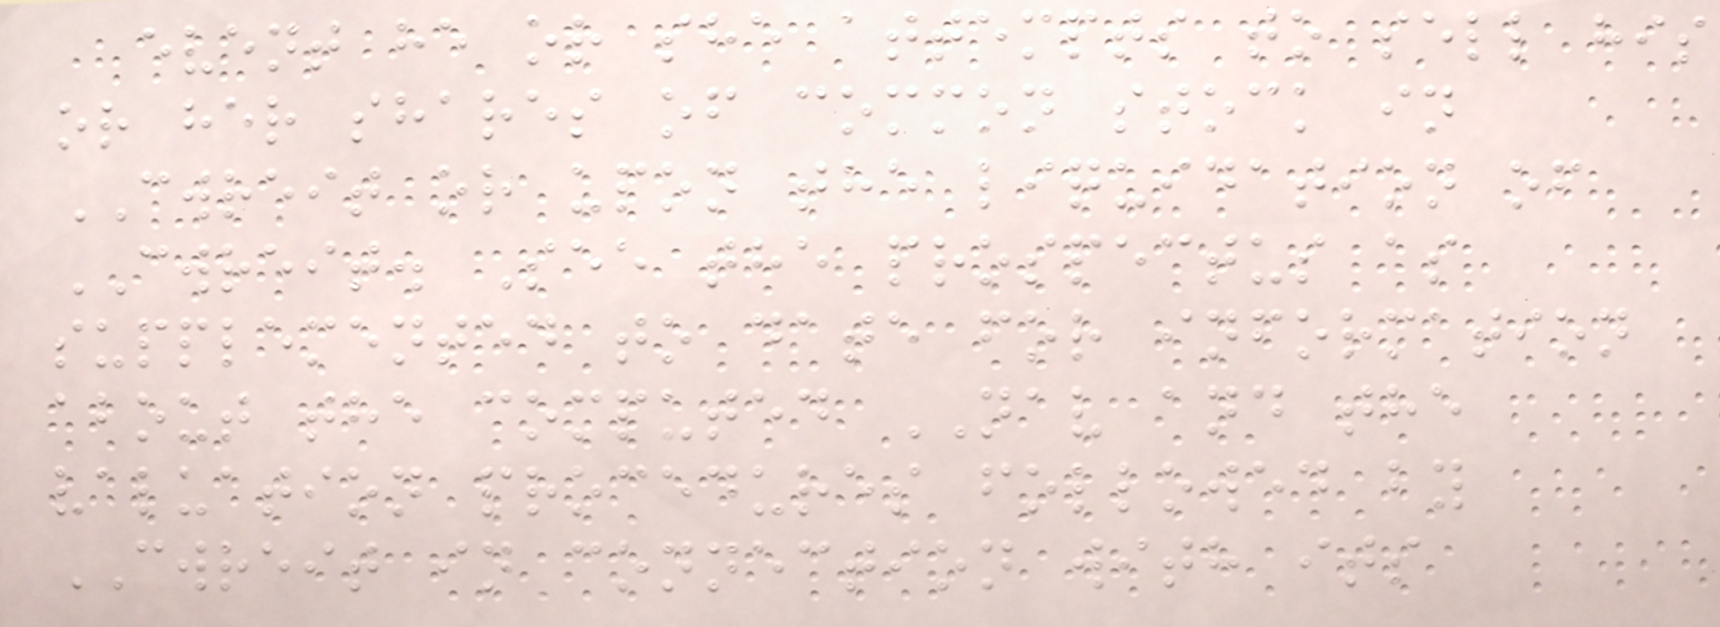event he or she attempts to sell his
or her shares of common stock in
CWREIT or upon the liquidation of
CWREIT. See the prospectus as
supplemented to date for information
about the computed NAV and the
valuation procedures followed by
CWREIT in connection with its
